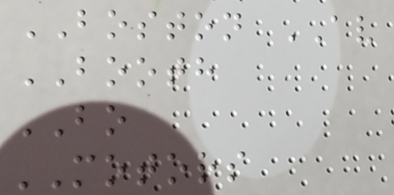BOSTON AV
BOOTH
BO
MOTORS
